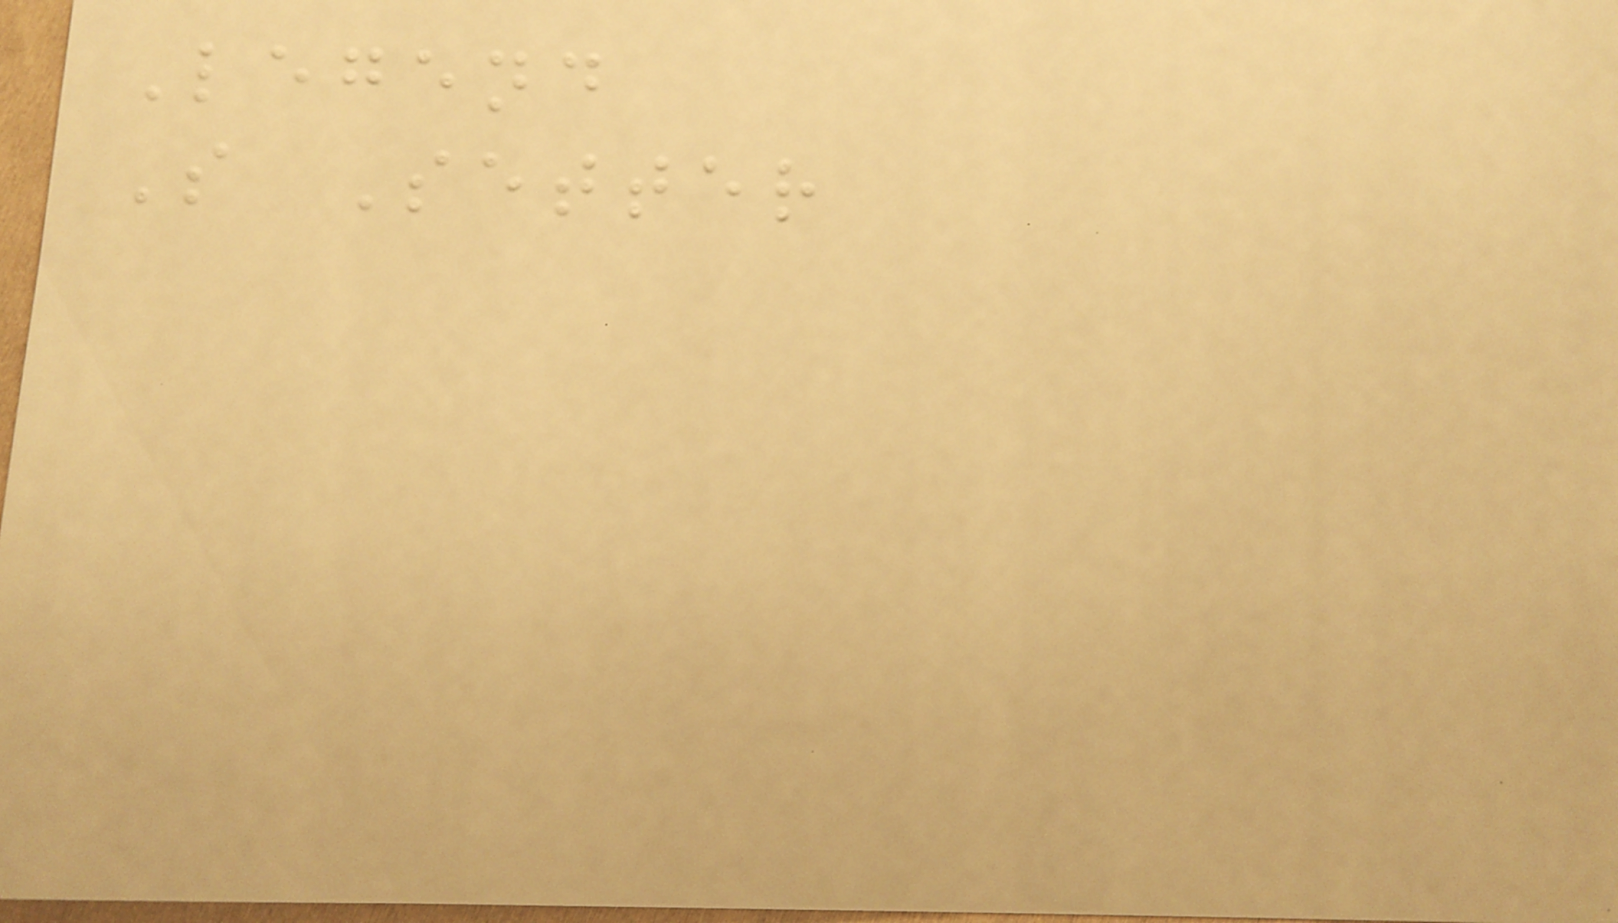Legend
S Setter
